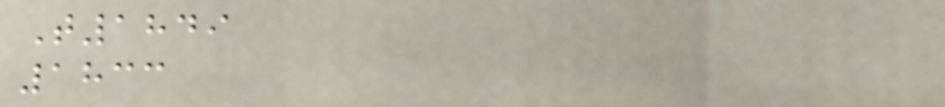T1849
1833
